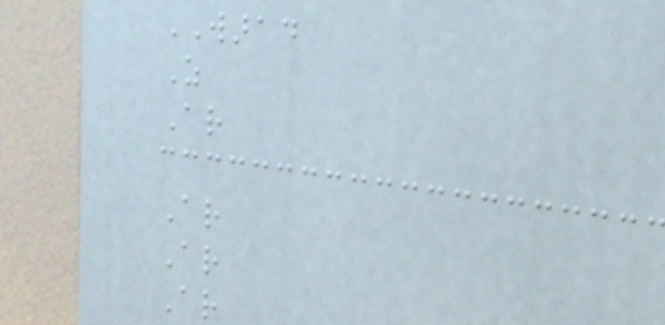WARAD
As
Ar
Ar
Ar
Ar
